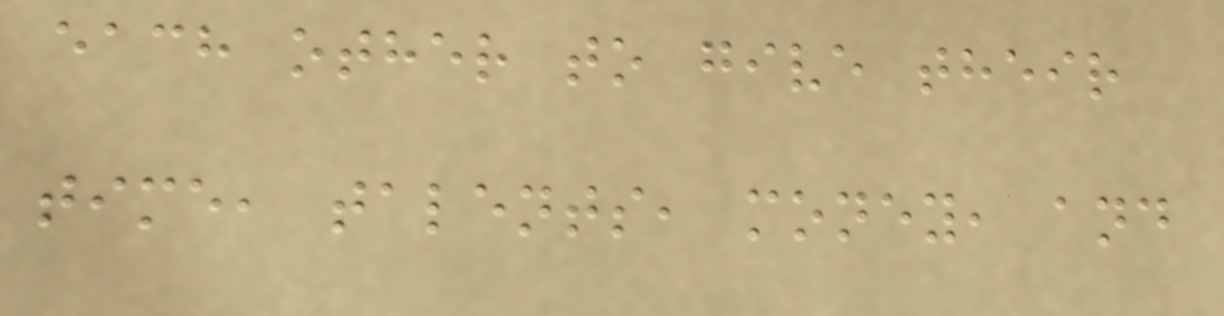each other to give their
time, talents, money, and
